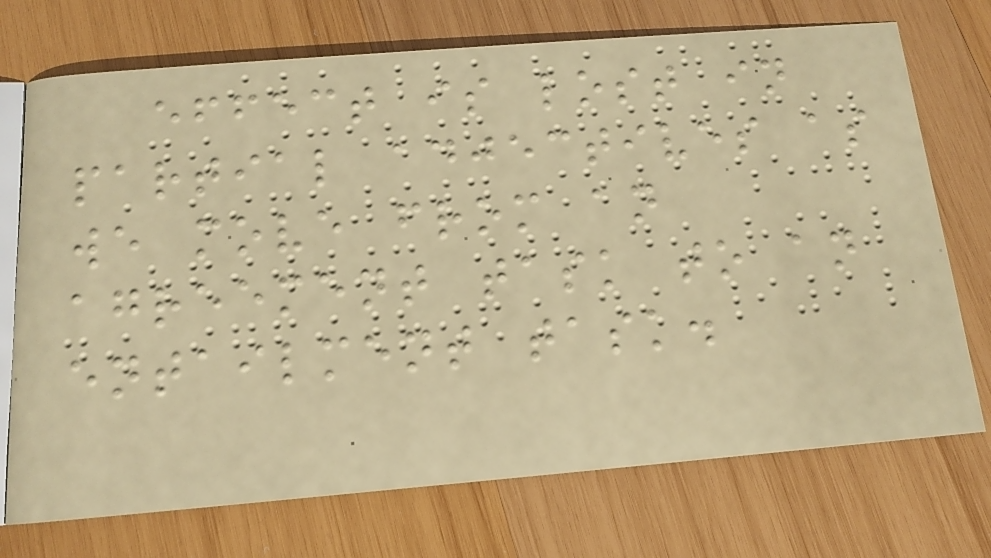effect is lost in
partial adjectives as
we move from an
agreement task to an
entailment task.
